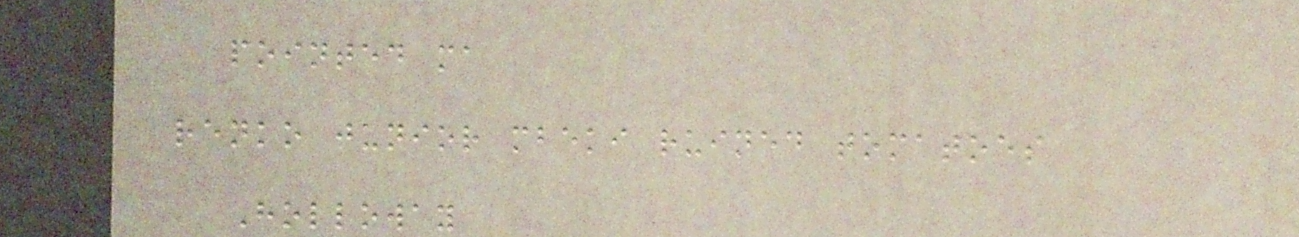pointed ma
renko junior mbeki ruined tomatoes
Holloway
